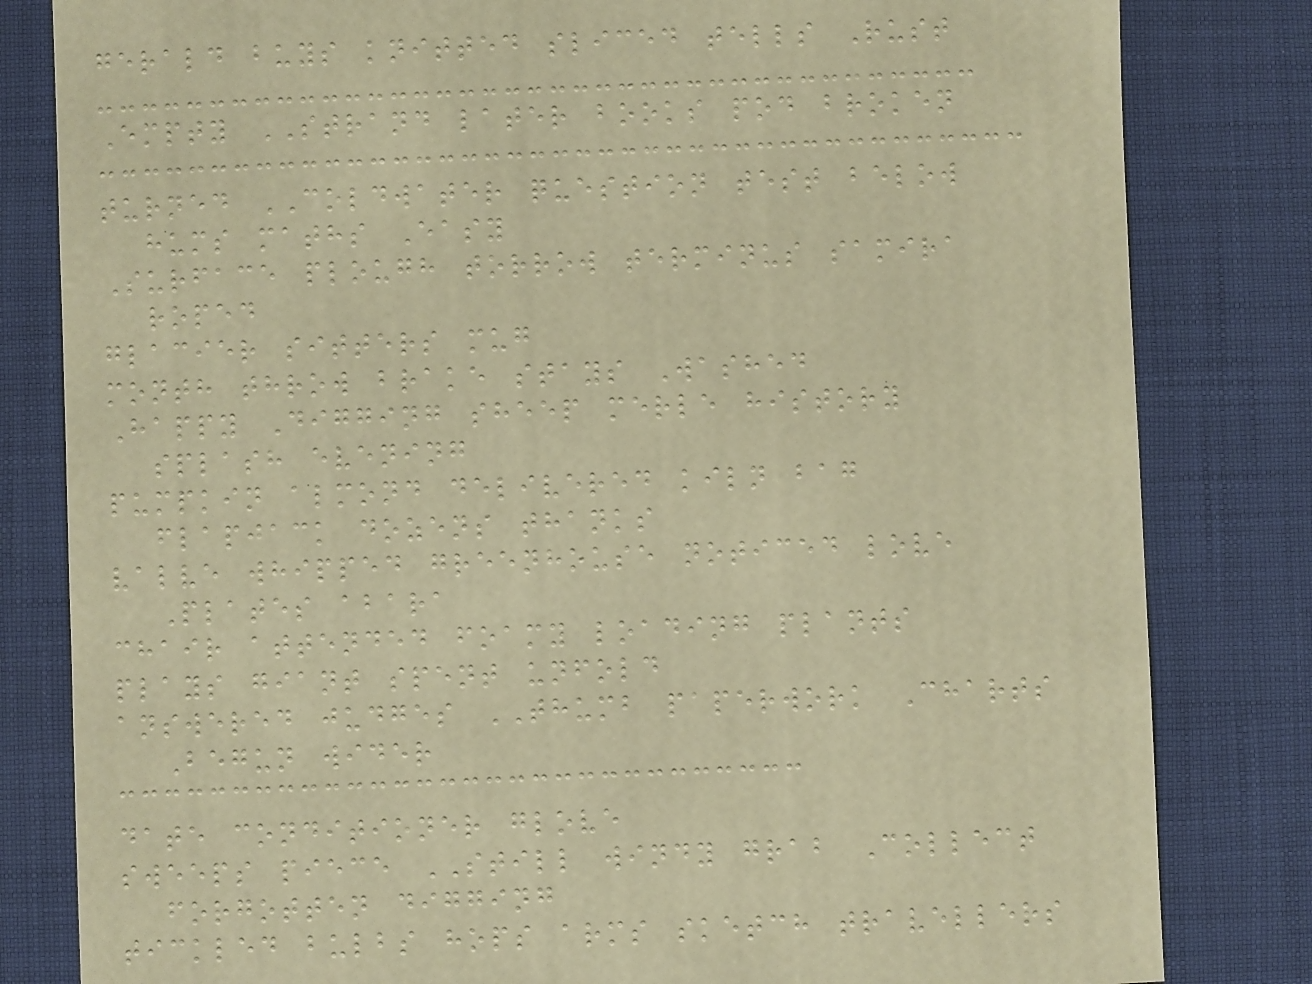gerald buys knitted sliced tells Rust
Empty STRAND later books pod broken
turned COLDWATER question test below
hums maths Easy
Surface plough torrow terminus samira
roped
glacier sitters mug
month throw brake stays Washed
Happy Digging sheep merle history
splash evening
pumpkin almond delivered kiln bag
flapjack dozens thanks
valve whipped greenhouse noticed love
Plates abara
chair attended foamy loading plants
plays giant spent unfold
answered judges THUMB paperwork Charts
Begun wider
date conditioner glove
sweeps piece STILL windy grab Collect
forgotten digging
tickled bulbs hops arms sketch travellers
